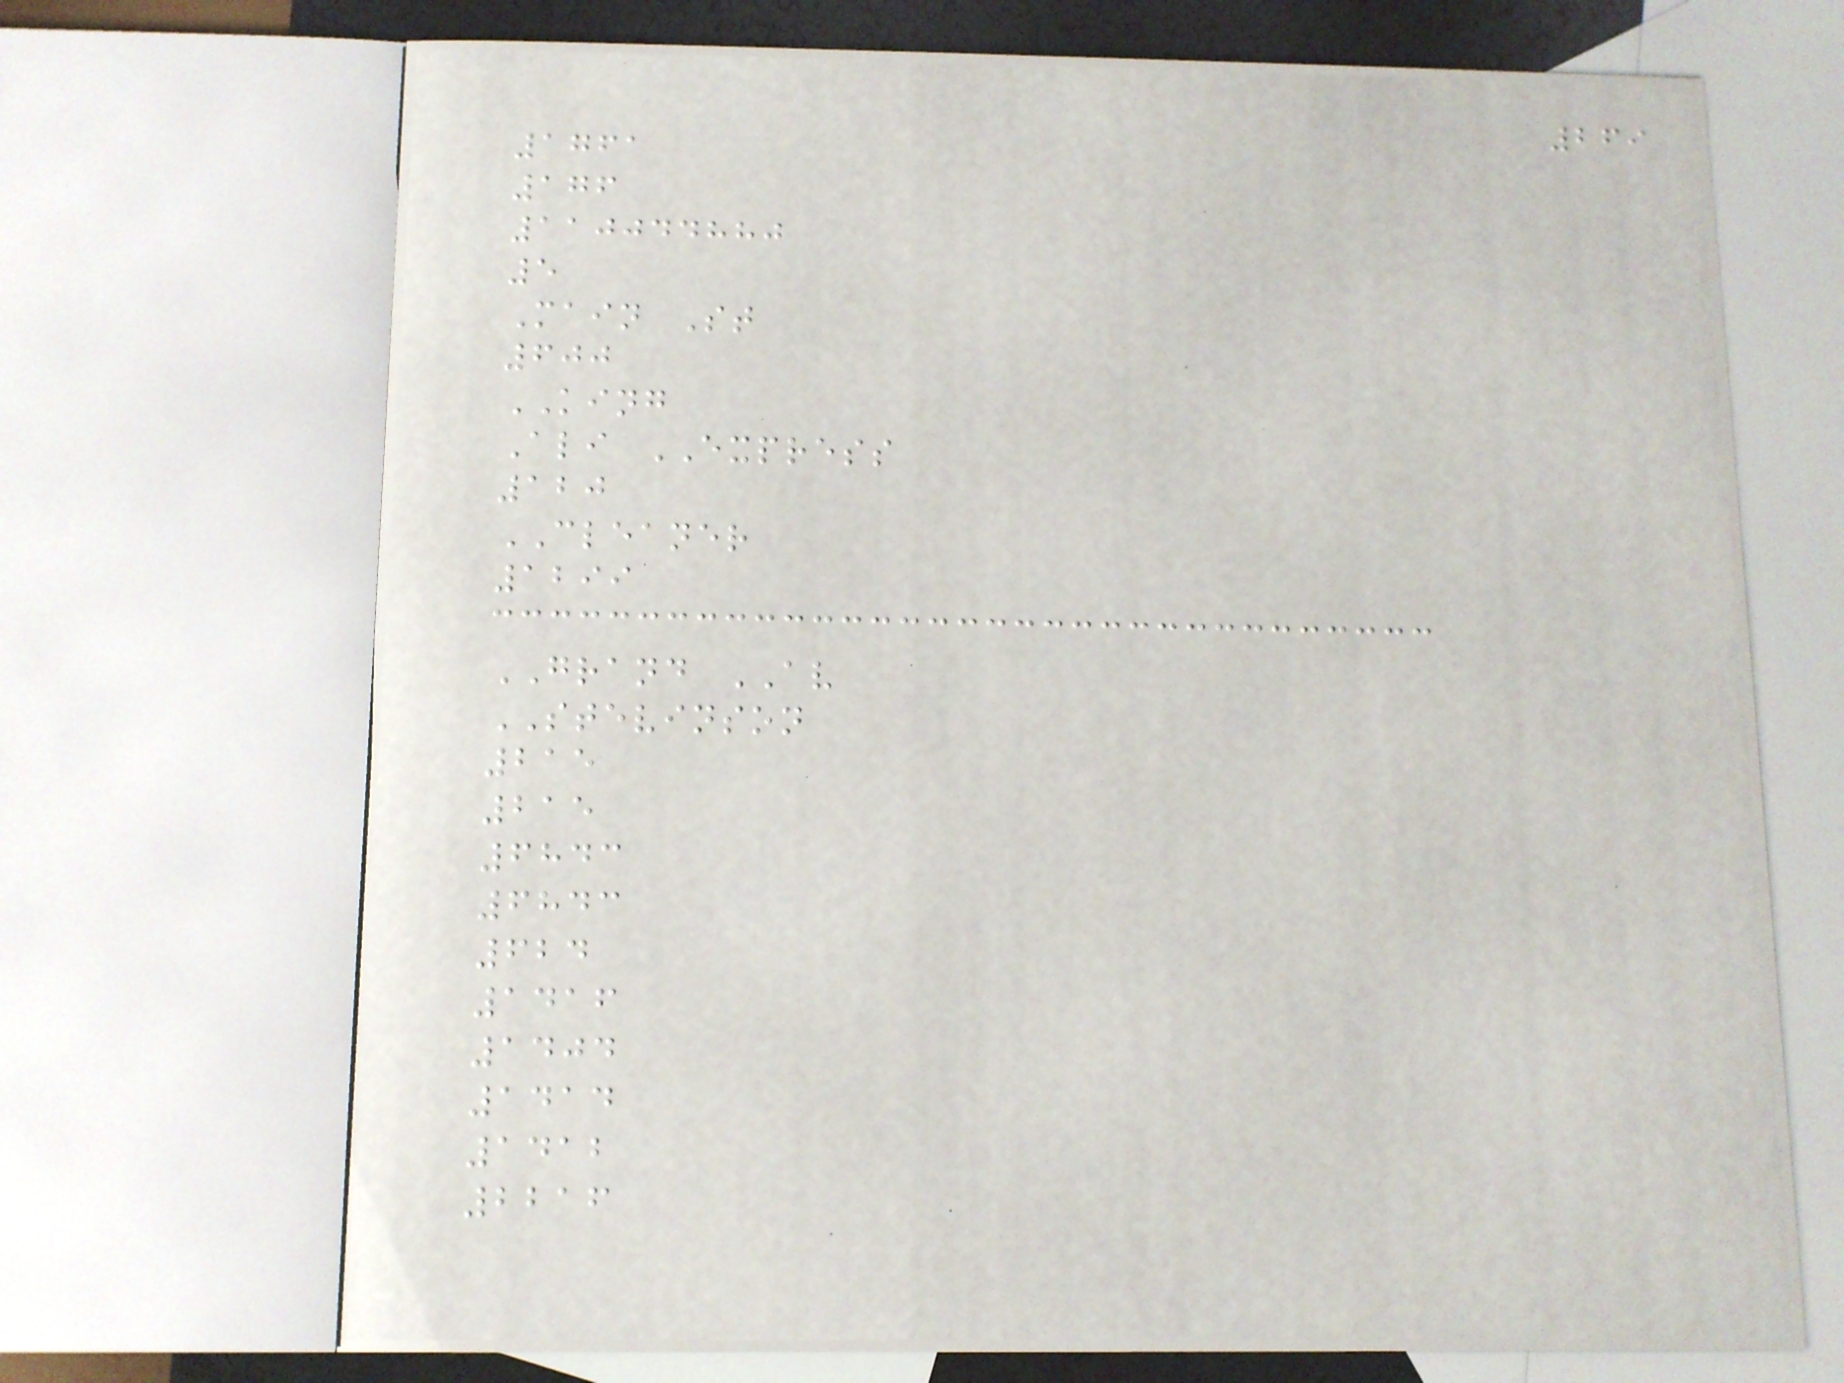269
1761
176
110044880
5
Main St
600
KING
Ali EXPRESS
120
CLEANER
1299
GRAND AV
STEVINSON
215
215
6843
6843
624
1416
1404
1414
1412
2216
